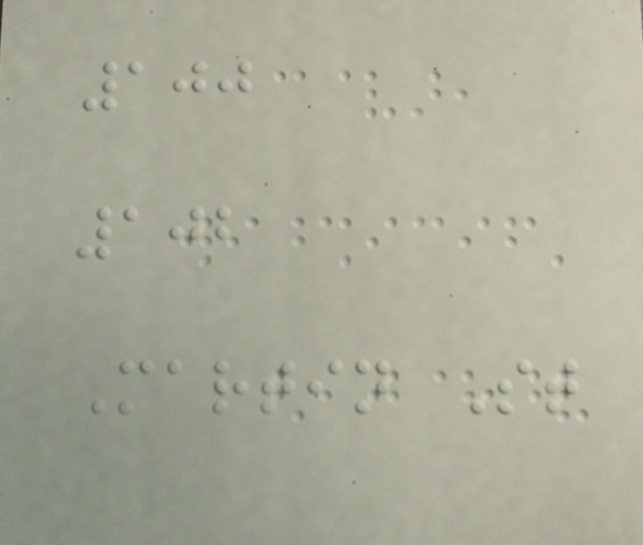100
102
Martin St
